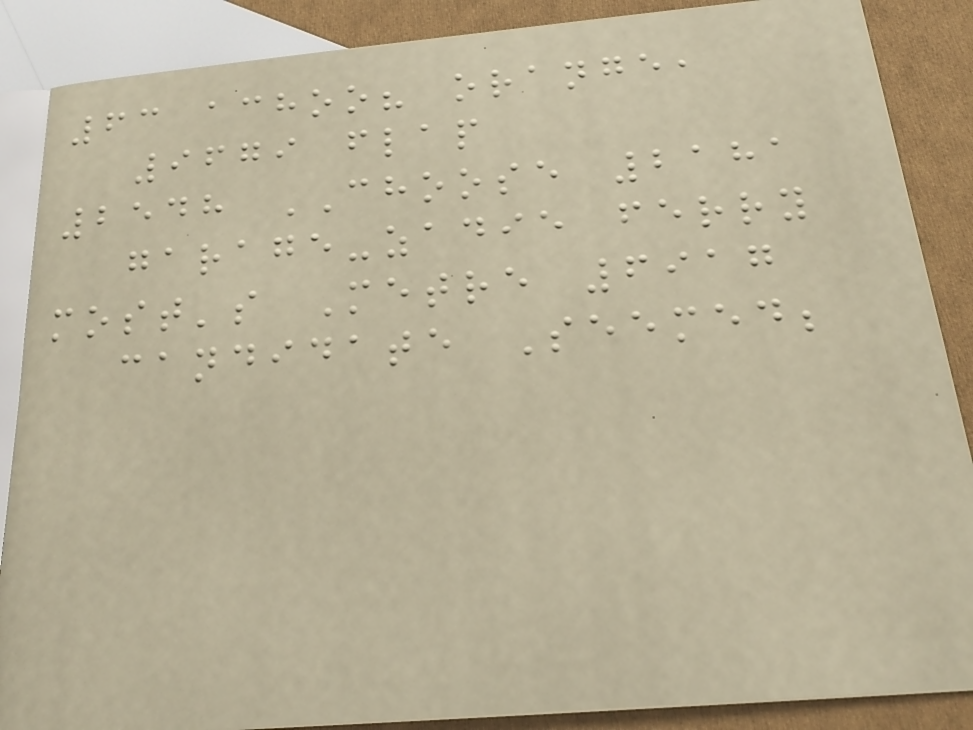63 achoo? orange,
9679 flap
2548 CHOOSE 2181
garage-zadie ferry
most's Metre 6917
candidate Seemed;
